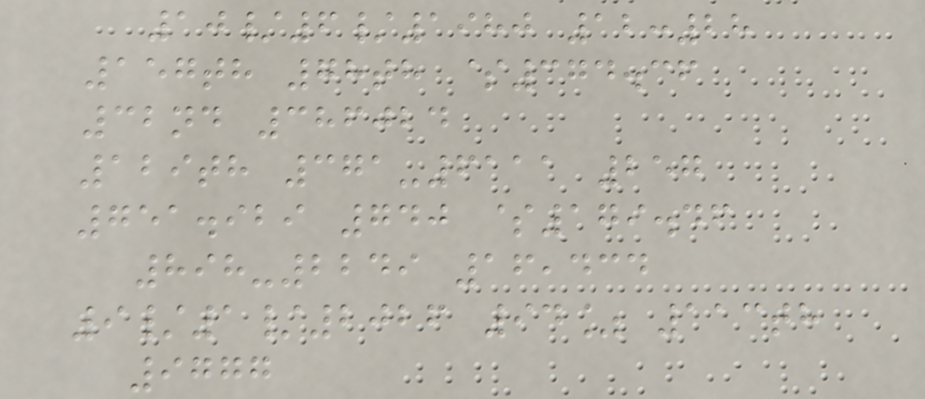10/6/1980 12:28
157th 78th $374.36
32nd 386024
129th 371-6111 257
751.929 740 $179.46
898-2249 16,434
9/1/2026 94% 113th
9777
